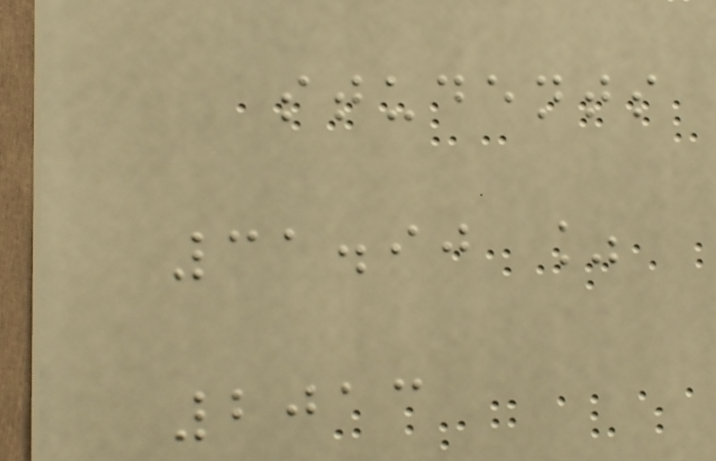students
31.90 %
2013
